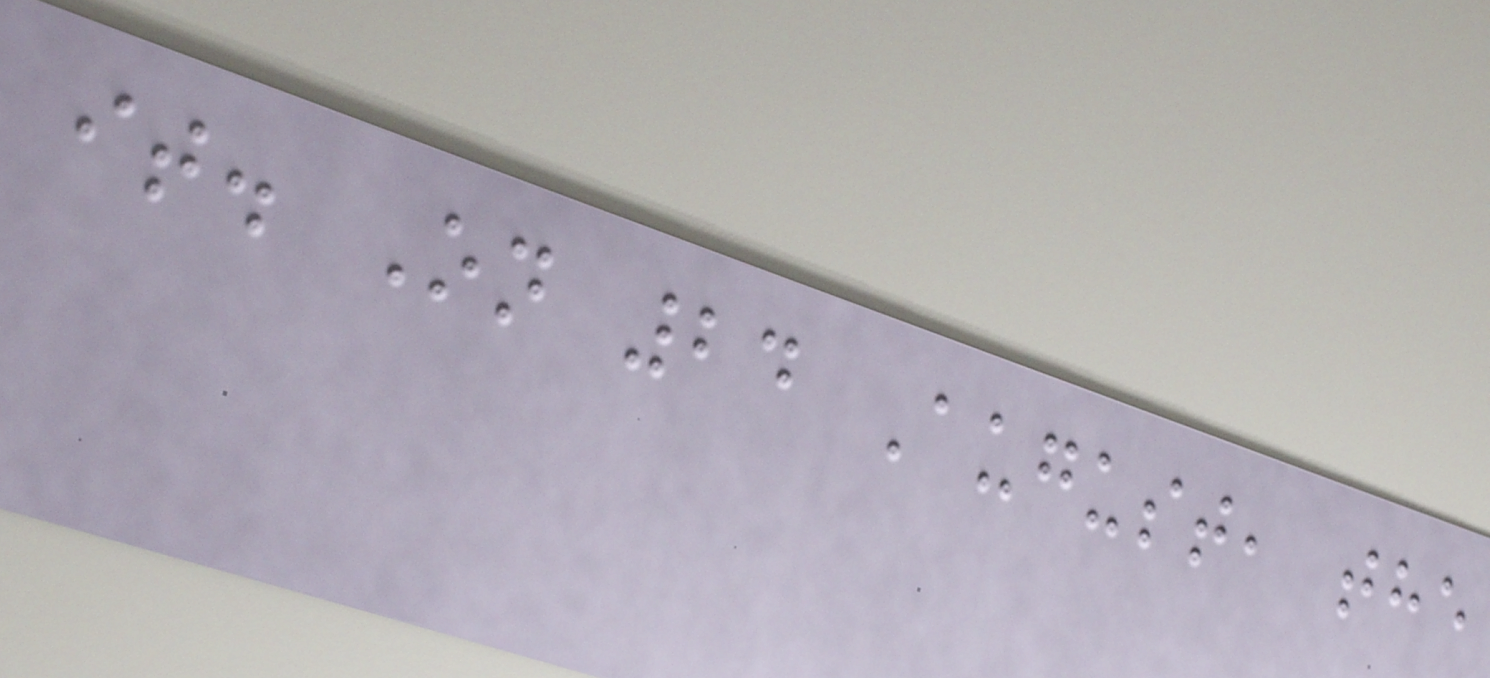it. On 24 August, the
